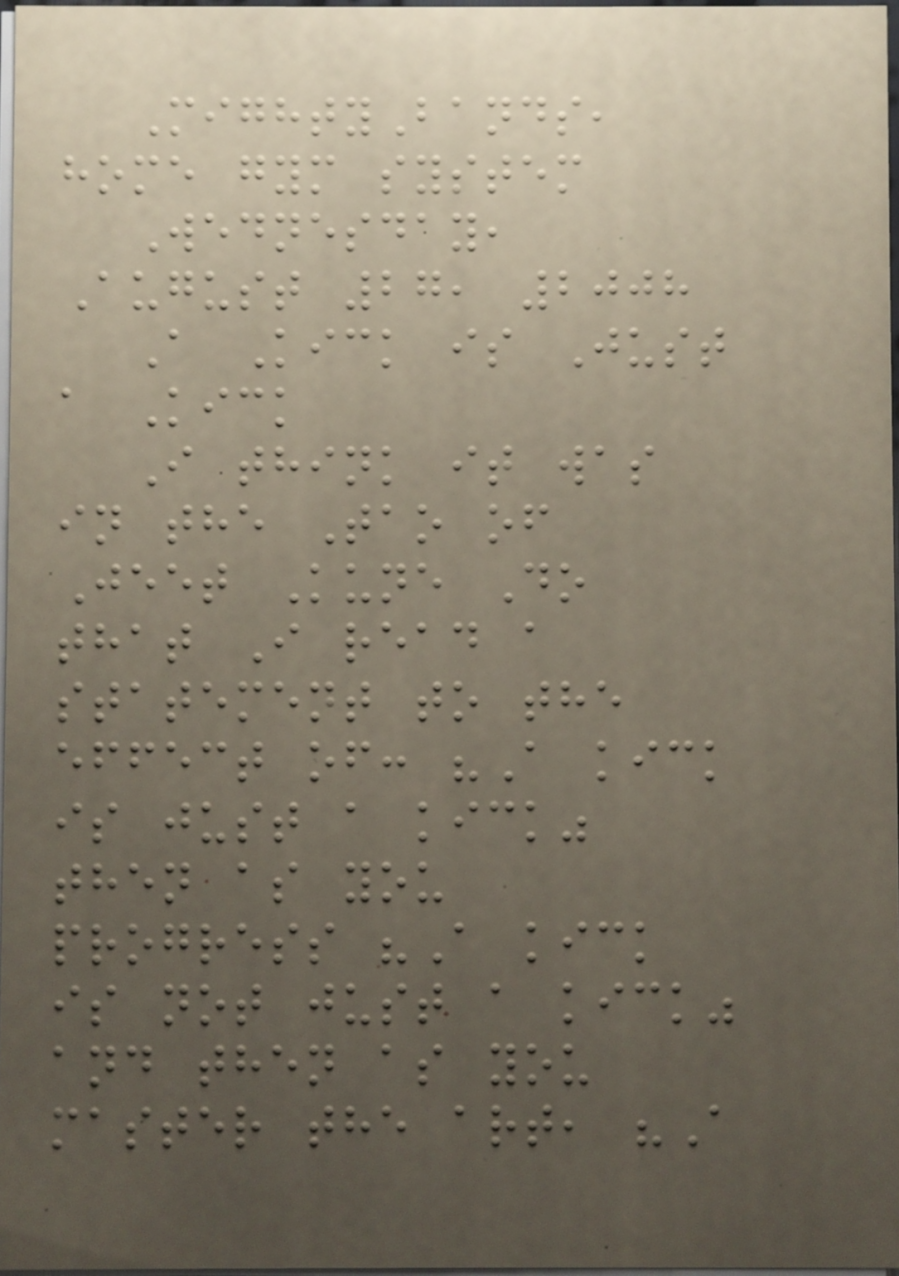MightyBands,
home gym system
Wednesday,
August 27, 2008
A Kick is Just
a Kick
I think it was
in the Tao of
Jeet Kune Do
that I read a
statement to the
effect of: "A kick
is just a kick"
then as you
progress "A kick
is not just a kick"
and then as you
master the art, "A
